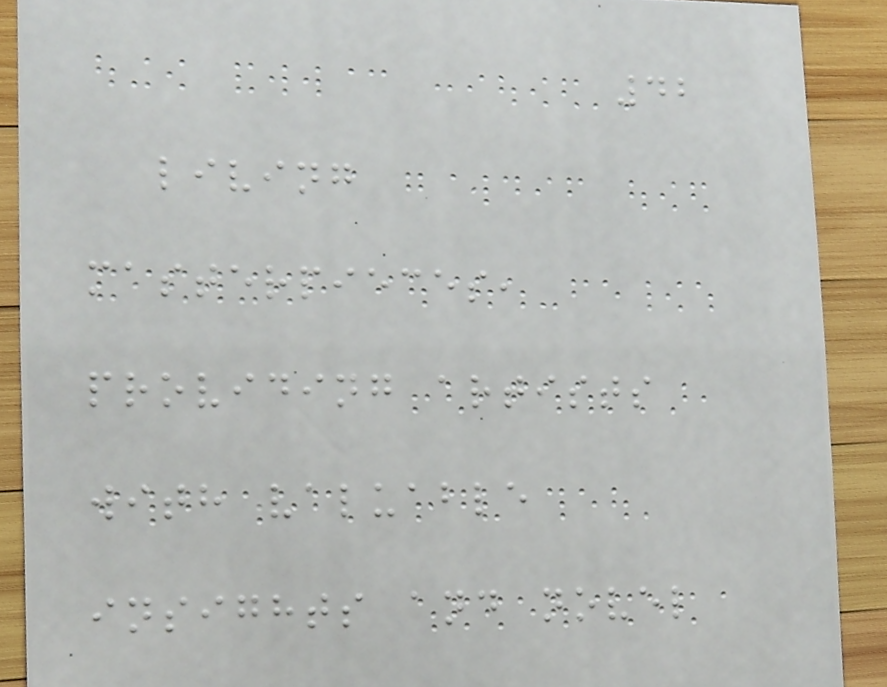42
living
masterpieces,
providing artists
with valuable
insights and novel
